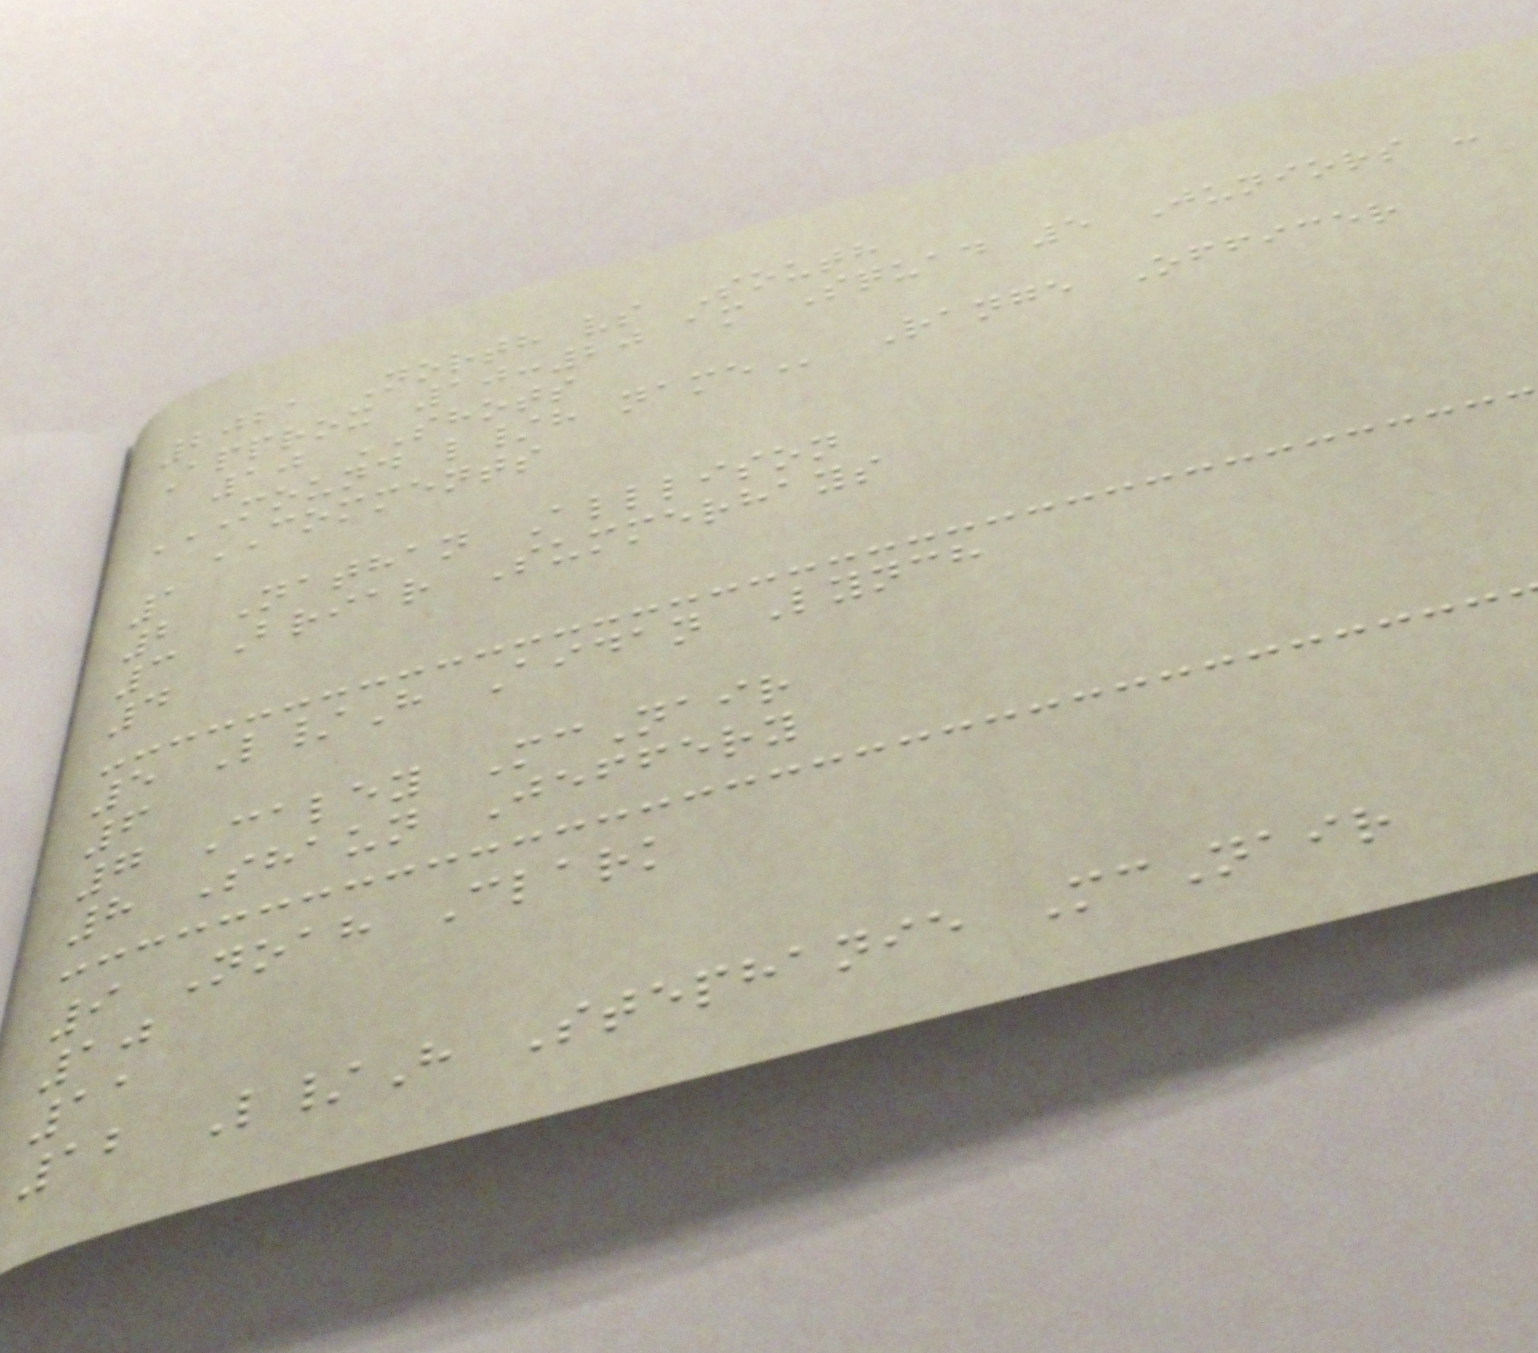2021 North vs South
Approx 10:20 am Squad 5 Juniors -
10 SHOTS
MOUND L/H NAME Range Officer
COMMENTS
1
2 Nathan Alllison
3 Briar Summerhays
4
5 L/H Aidan Lynch
6
7 Caley McNair
8 Shaun Jeffery
9 Noah Clark
10
11
12 L/H Stephanie McNair
